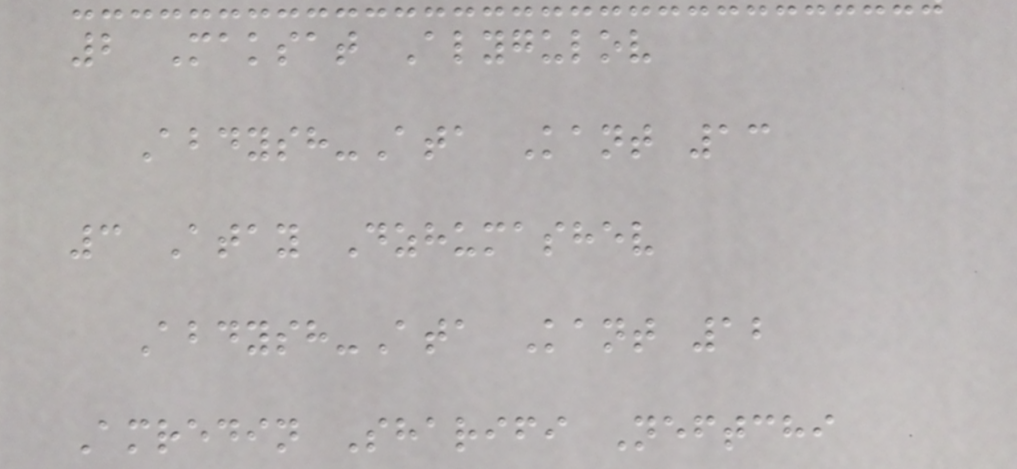2 Maksat Alygulov
Abdysh-Ata Kant 13
3 Atay Dzhumashev
Abdysh-Ata Kant 12
Amredin Sharifi Neftchi
